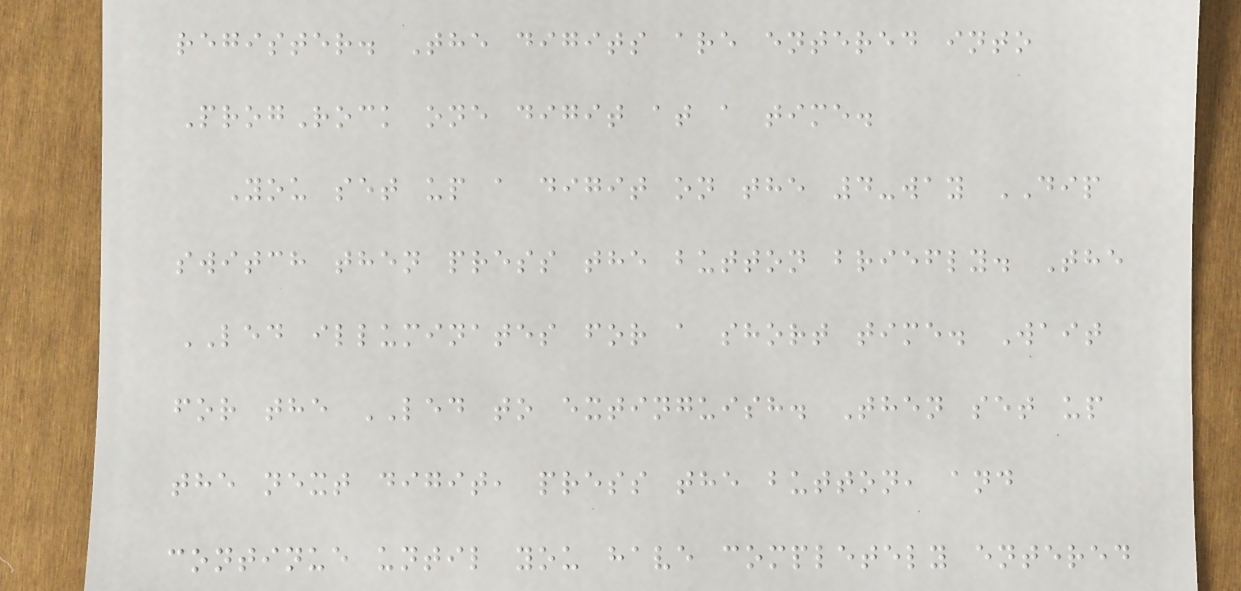register. The digits are entered into
ProgRock one digit at a time.
You set up a digit on the 4-way DIP
switch then press the button briefly. The
LED illuminates for a short time. Wait
for the LED to extinguish. Then set up
the next digit, press the button, and
continue until you have completely entered
